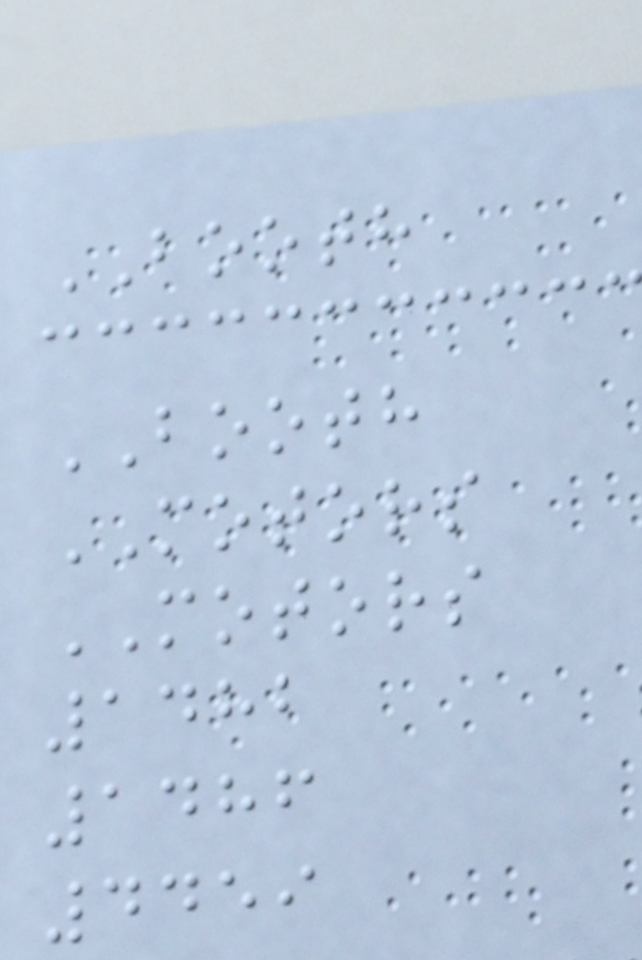BOOTH
BOOTH
MOTORS
MOTORS
1482
1486
4459
